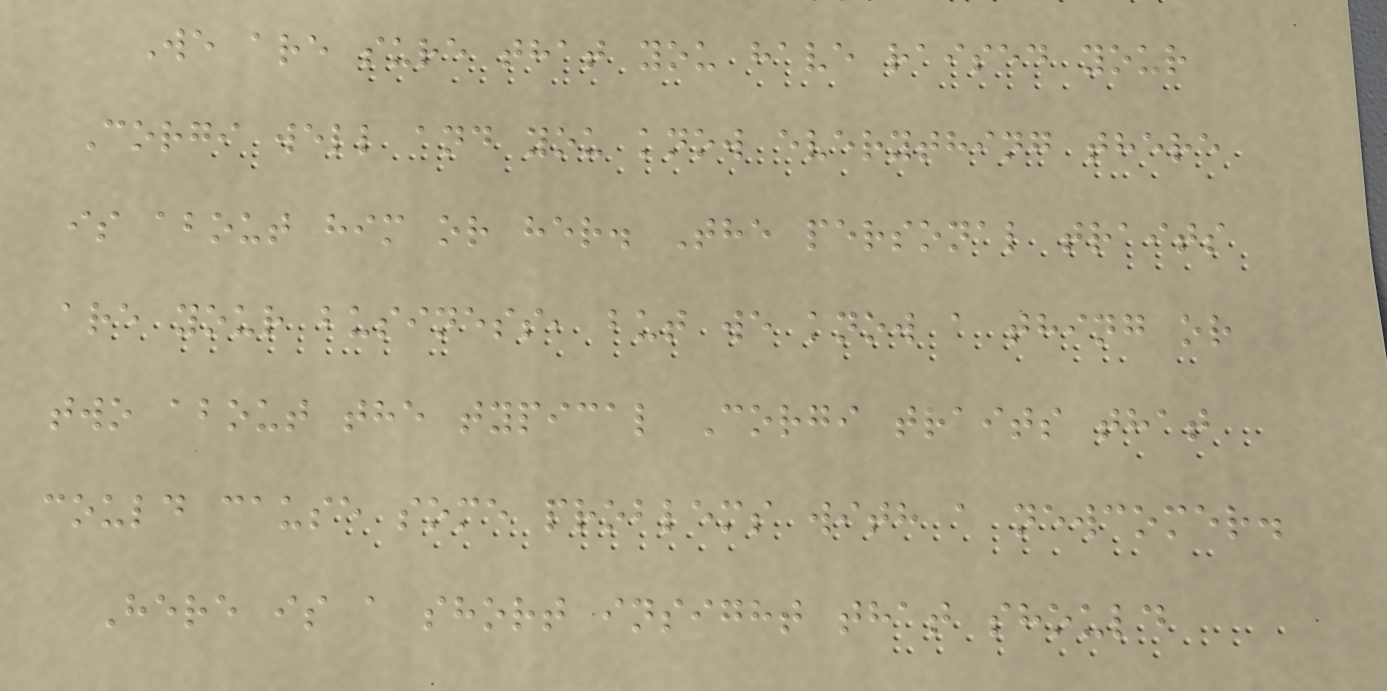We are sure that you have raised your
Corgi well and you know everything there
is about him or her. The personal traits
are your business, but we know a thing or
two about the typical Corgi traits that
could cause some problems with a newcomer.
Here is a short insight that should
